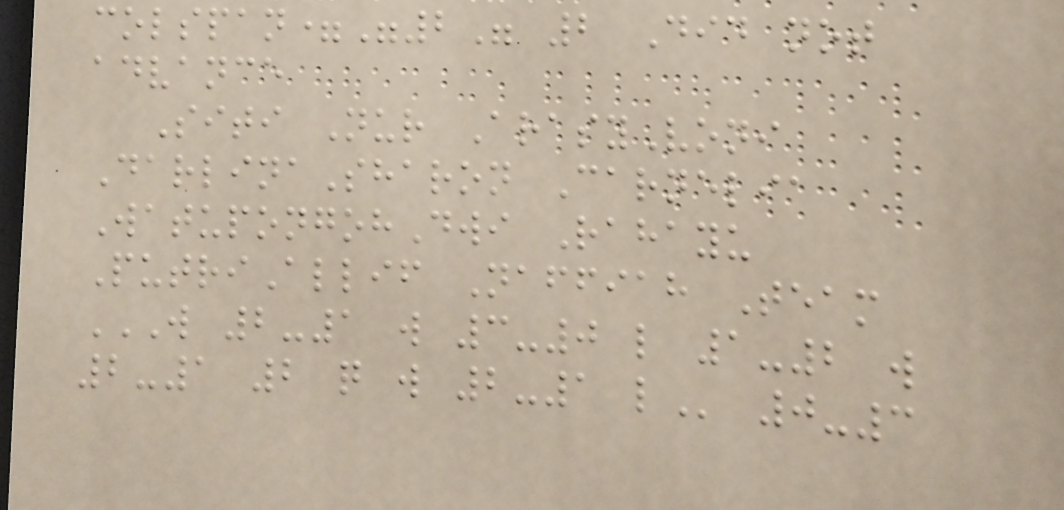colspan="2" 2 Did not
advance
Siti Nur ArasyVoni
DarlinaSharon Carnelia
WatupongohDwi Rahayu
PutriAllif Naffiah Team
W 2-1 W 3-0 L 1-2 W
2-1 2 Q W 2-1 L 0-3
